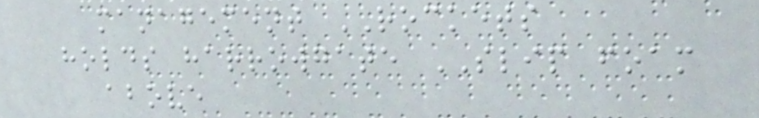management ROCKETS
holds harrowgate SLIP foam
above
